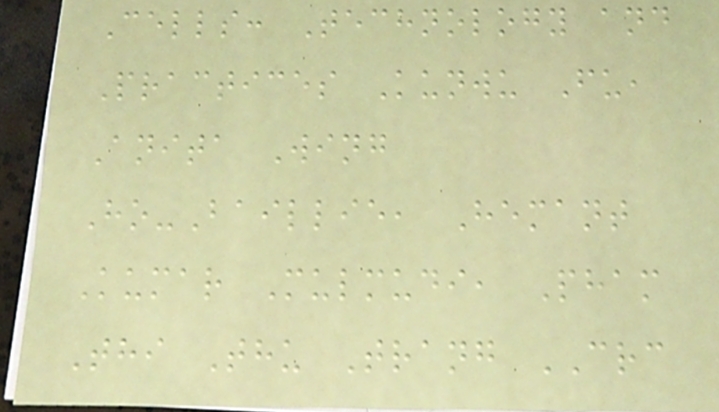Cells: Technology and
Practices Kunwu Fu,
Anita Wing
Ho-Baillie, Hemant
Kumar Mulmudi, Pham
Thi Thu Trang CRC
